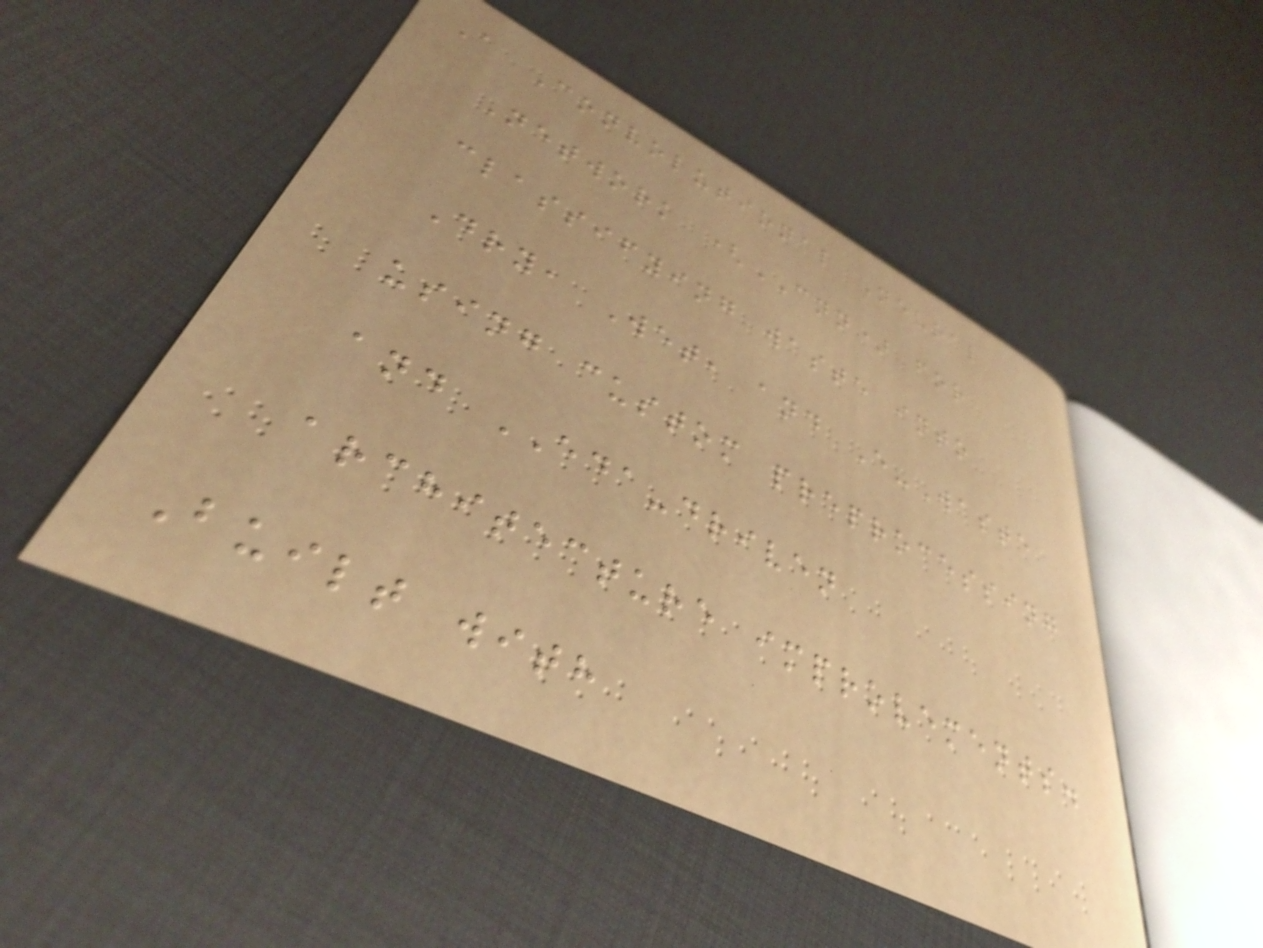A Convolutional Neural
Network (CNN) for
classifying waste into
Dry, Wet, and E-Waste
using custom preprocessing
and EDA-driven
architecture improvements.
Built with
